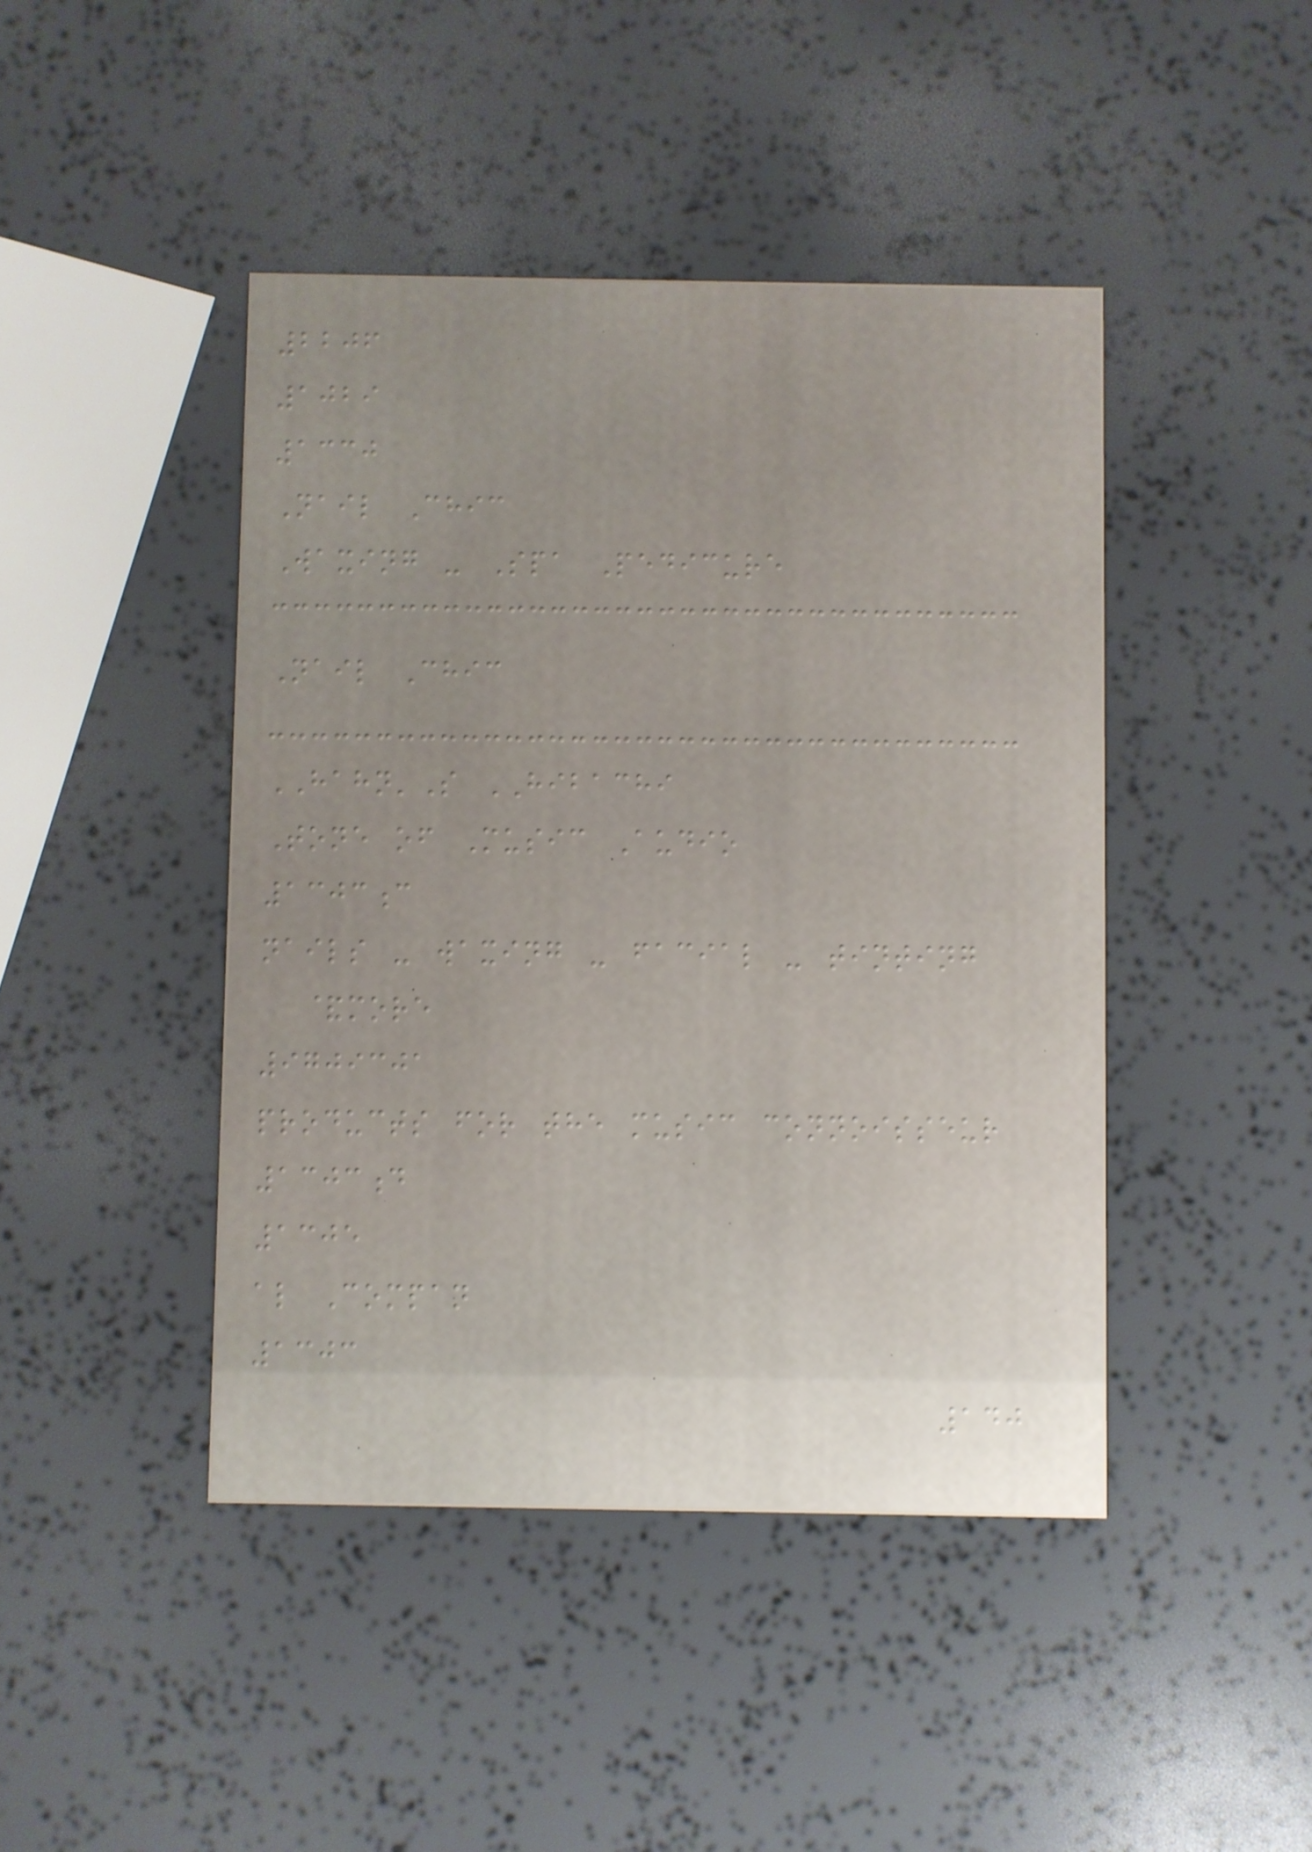2206
1029
1330
Nail Chic
Waxing - Spa Pedicure
Nail Chic
HAHN'S HIBACHI
Tone of Music Audio
1303c
nails - waxing - facial - tinting
&more
9709301
products for the music connoisseur
1303d
1305
al Compan
1303
140
